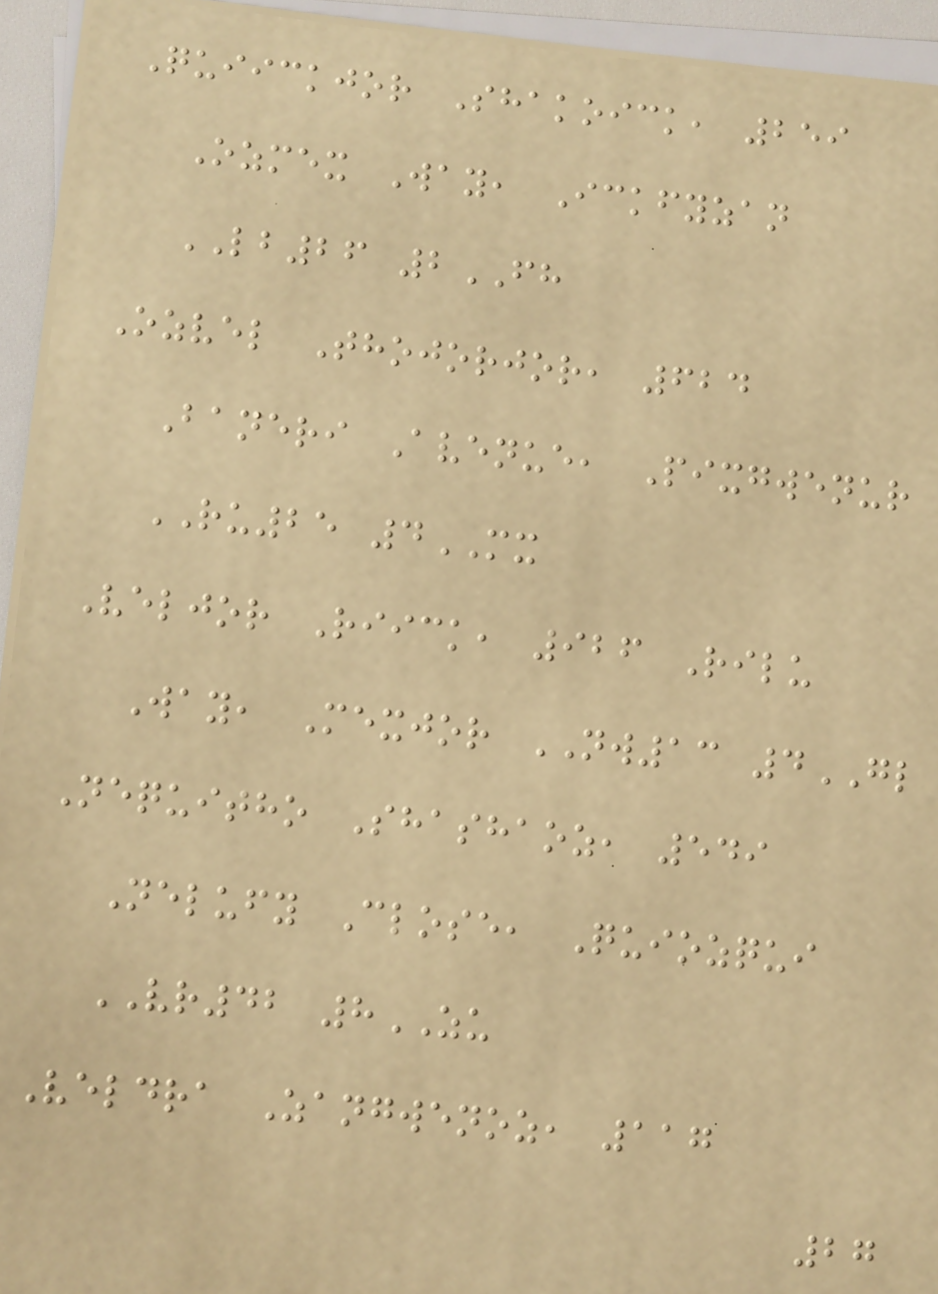Quiickjor Shakoick, 259
Ozmex Way, Ickfyzan
LB26 2FH
Ozvel Thojorjor, 624
Baneri Avenue, Pixgwenur
RU25 4MX
Veljor Riick, 926 Rilu
Way, Mexjor NW13 4GL
Nequitho Shashaoz, 549
Nelufy Close, Quiozqui
VR42 8ZU
Veldra Zangwenoz, 117
27
